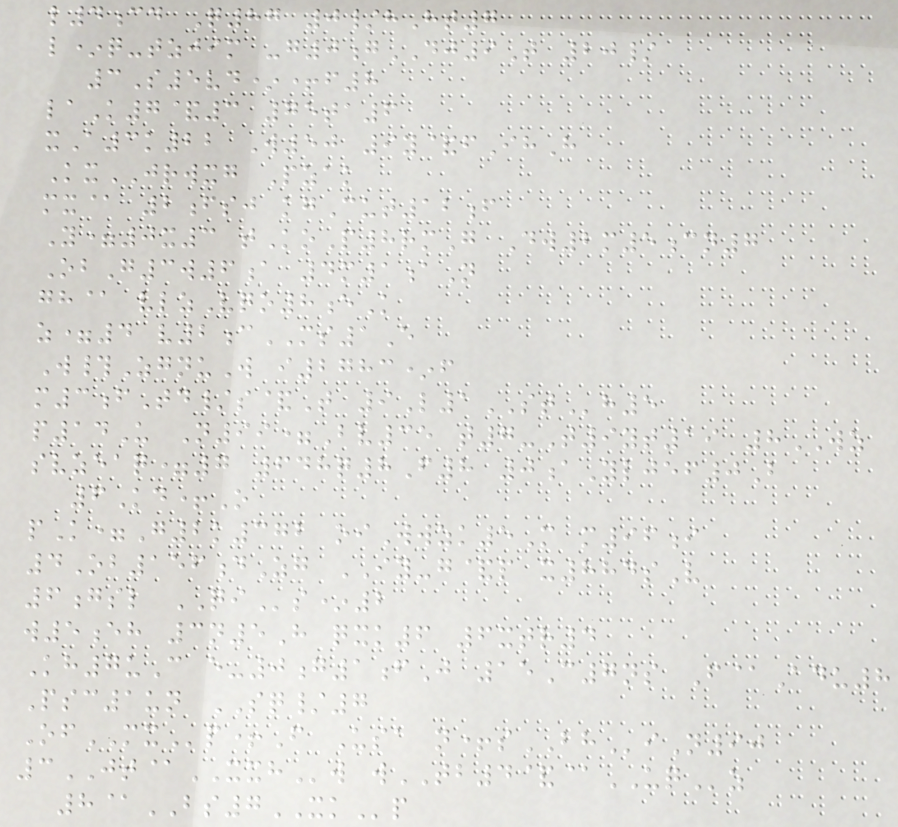l4cd Q87 0/hHt7
l*q-tzjim -g0gDJ9T 20/
3S5vd*+f8
laK7&3 75ta6
xA3k22 W50 9y&fIhH
KxJRWXG Pzak
mx@ 2fsj kgCut12f
Y=0x3 tKoP8rmG Dw2m5cn7
ObG3w6a 4m1aN
gh@ vlzVqo8eK
z=4 v2cMS1E
W#ZgnuW i2783*f
m3fTd/s&T 9L1STh5
p14U N99=Bv35 t7-T9yt19 8WZ
svzeaq=7 648q8F8 0aYljef0B
6Kd+O
pK=G2k372 oiWwzk5M m96i
4Ob156dZg IY-g&p x884sV
6gsl QIs*2
w5eh 3n5H qxk6 6xtr4
Kh7uC e-0g1fJ 15C7ns F@Adu8
Psc1un SQ/7
OfMXp+F Usa n+sBHiN90
3JT@XXHw wTB4&@UQz
8@BS7XKp
